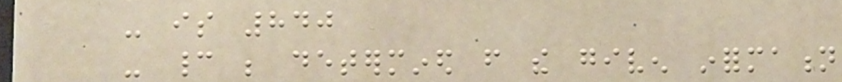- is 840
- cannot be determined from the given information
